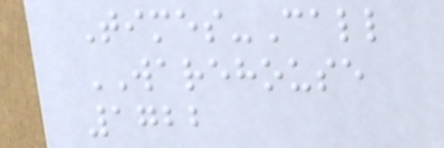Times-Call
WAREHOUSE
1722
